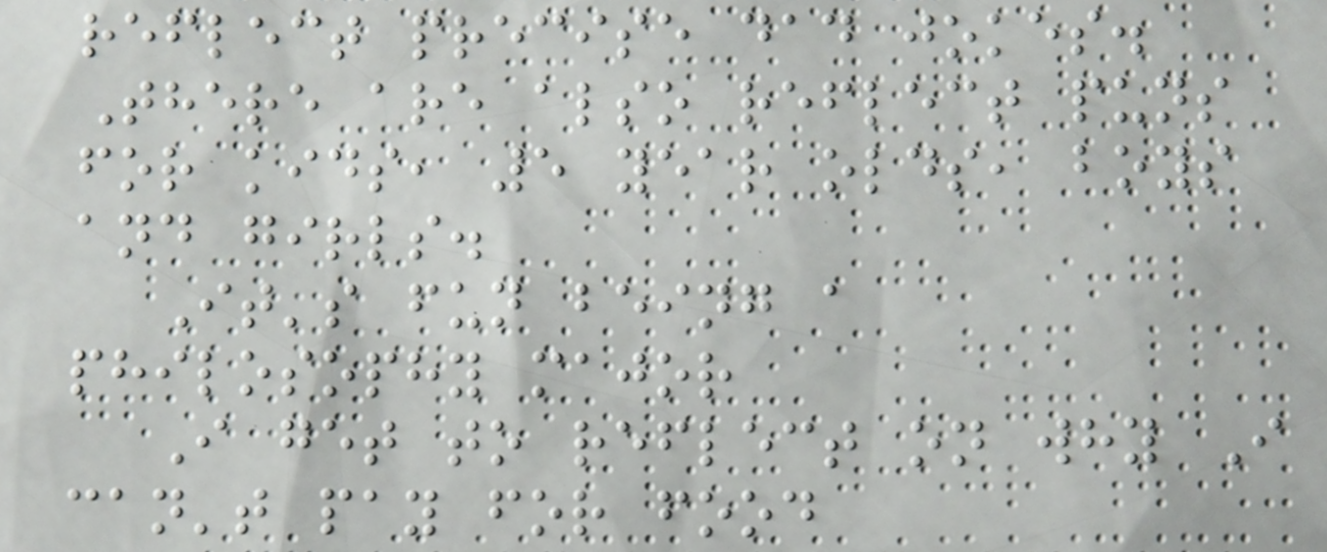reflect precise dad jokes.
There are also reflect puns
for kids, 5 year olds, boys
and girls.
It's fun being a
philosophy major
I get to reflect on why I
can't pay for food
